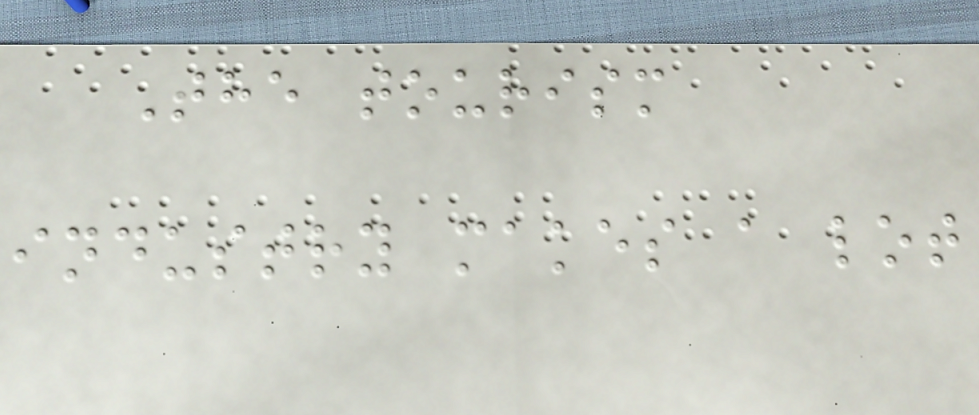The tourism
industry makes a lot
